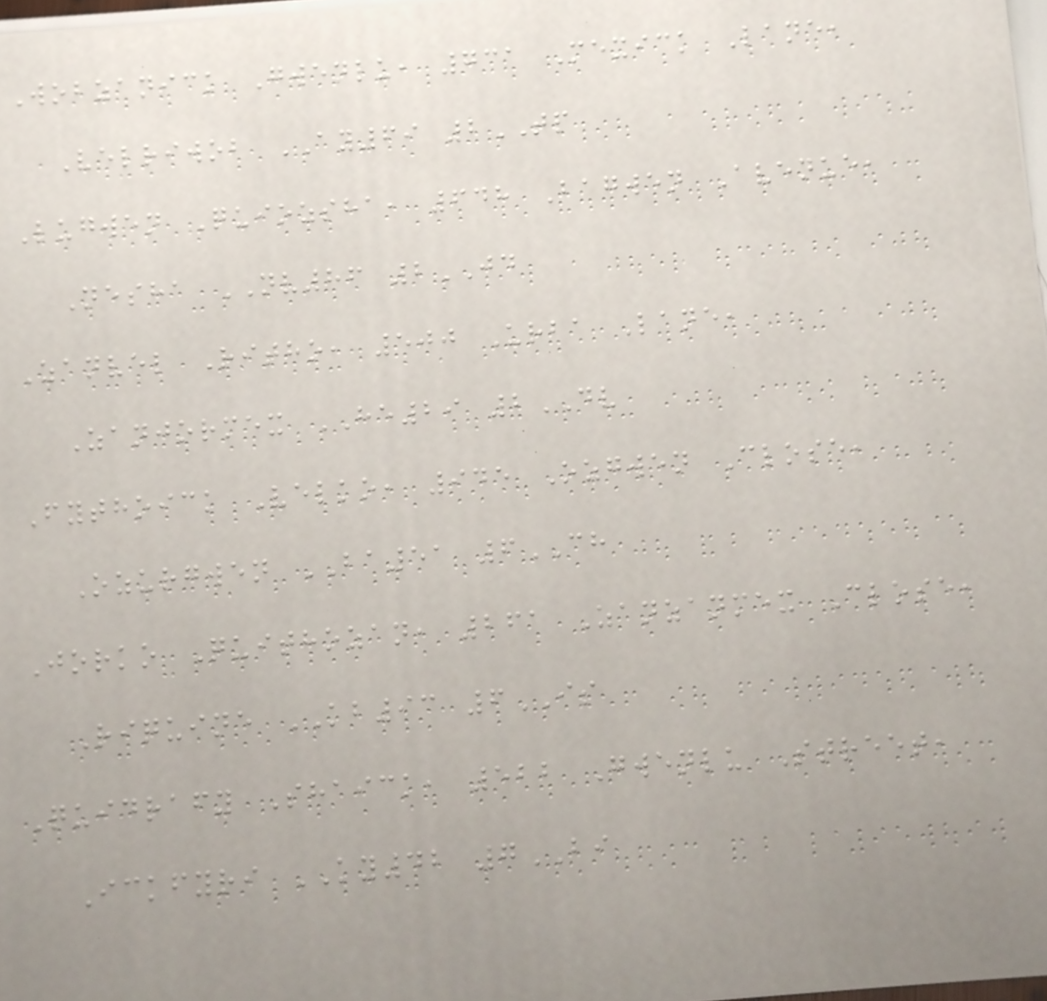Wobzanick Gwenlu, 731 Mexick Lane,
Velriwob AY69 2TP
Lugwen Quiozsha, 648 Bagwen Avenue,
Nesha NV86 2JD
Zanvel Ritho, 500 Urba Lane,
Zanjormex HE29 2DV
Fythoick Velko, 945 Ozgwen Close,
Ozurgwen BA51 6CH
Jorko Quithozan, 261 Zanzanmex Close,
Riquine KB93 6IS
Quidrafy Shaick, 522 Gwenlu Street,
Ickfyri KY42 7BI
